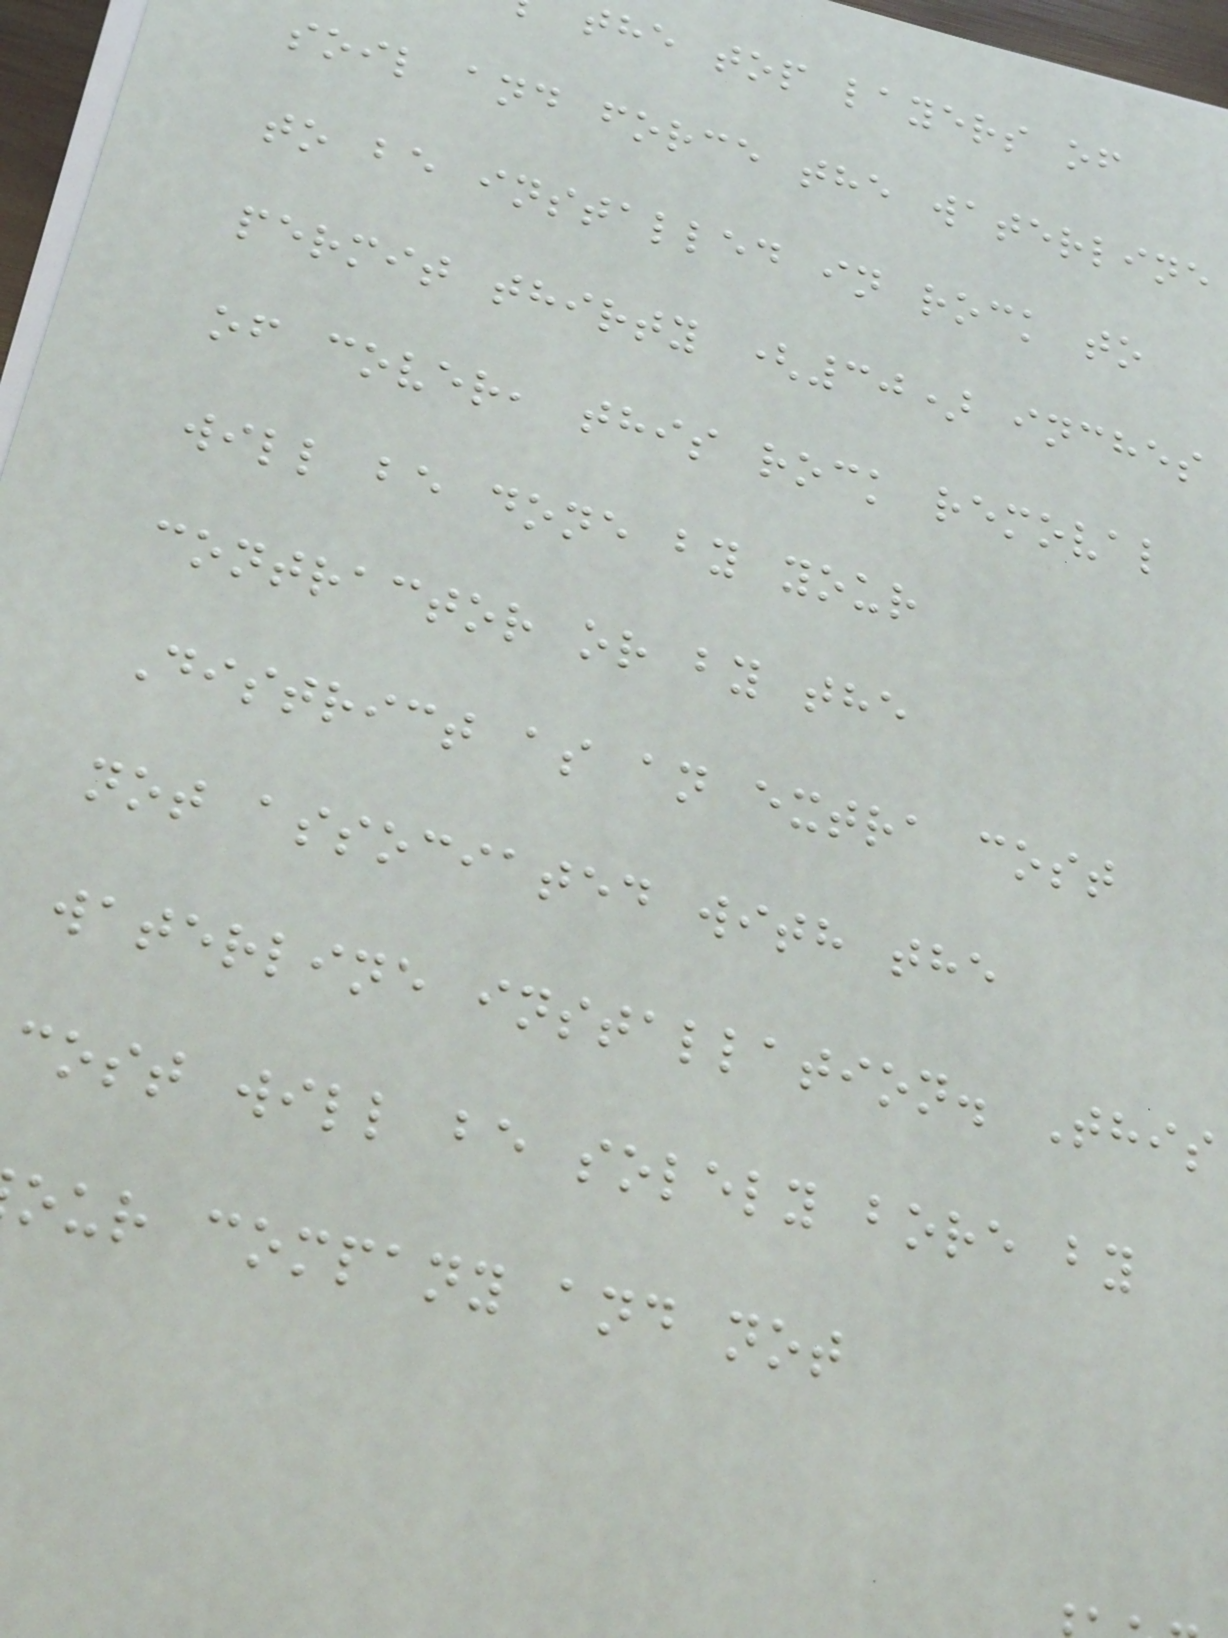the top layers of
soil and force the waterline
to be installed in rock to
permit thirty (30) inches
of cover, this rock removal
will be done by your
contractor or by the
District as an extra cost
not associated with the
waterline installation. This
cost will be solely bore by
our company and not
